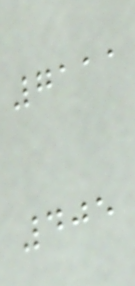7111
405
